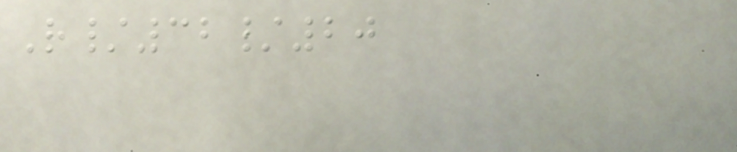R/32/20
